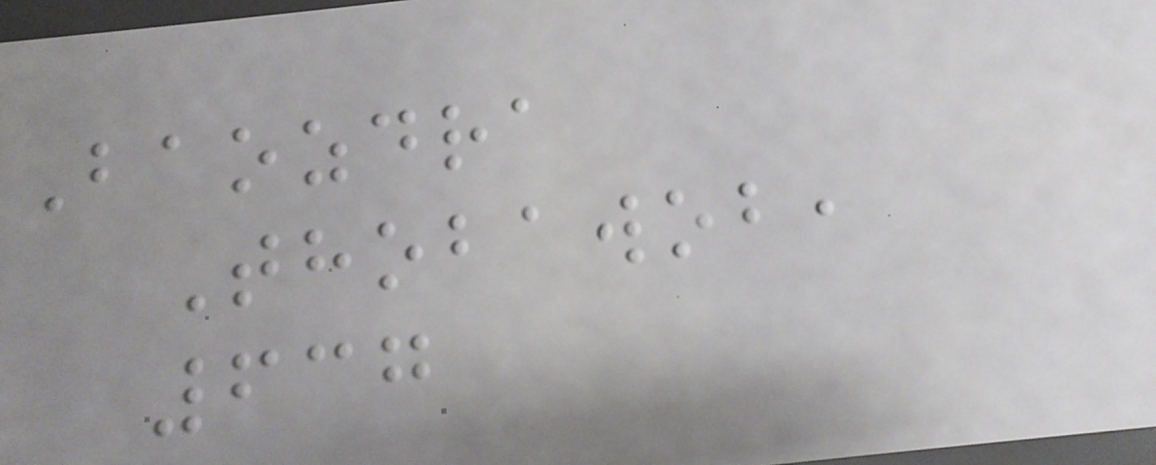Baozdra
Thobawob,
637
